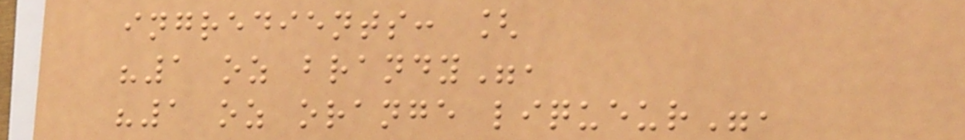ingredients: [
"1 oz brandy",
"1 oz orange liqueur",
